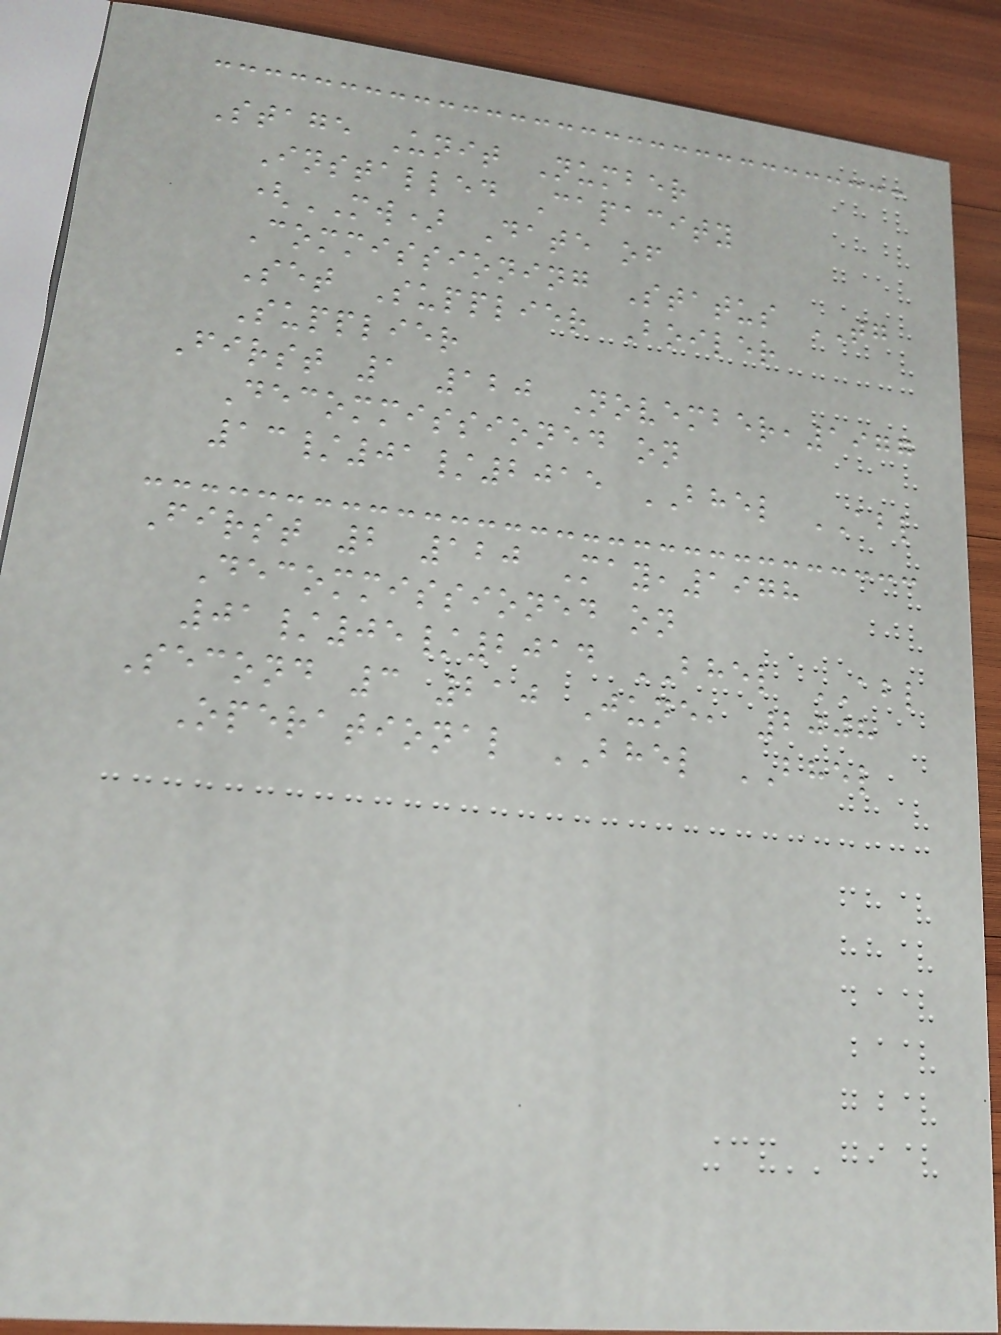Stage Unit Number
Installed Capacity
(MW) Date of
Commissioning Status TG
Set Supplier Boiler
Supplier
First 1 120 November,1977
Decommissioned on
13/01/2015 BHEL ABL
First 2 120 May,1978
Decommissioned on
01/05/2014 BHEL ABL
Second 3 210 June, 2008
Operational BHEL BHEL
